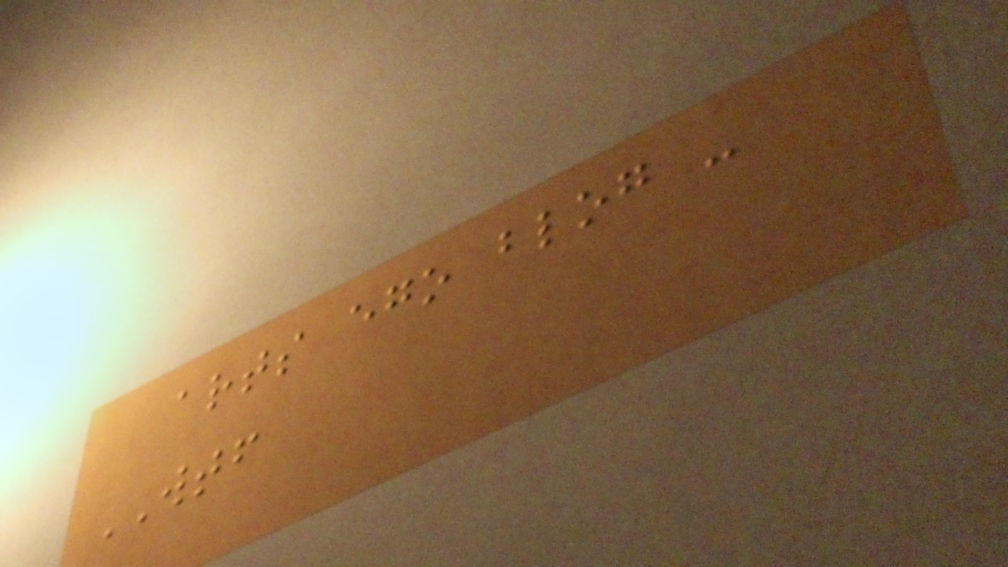arts ego blog -
WTF
